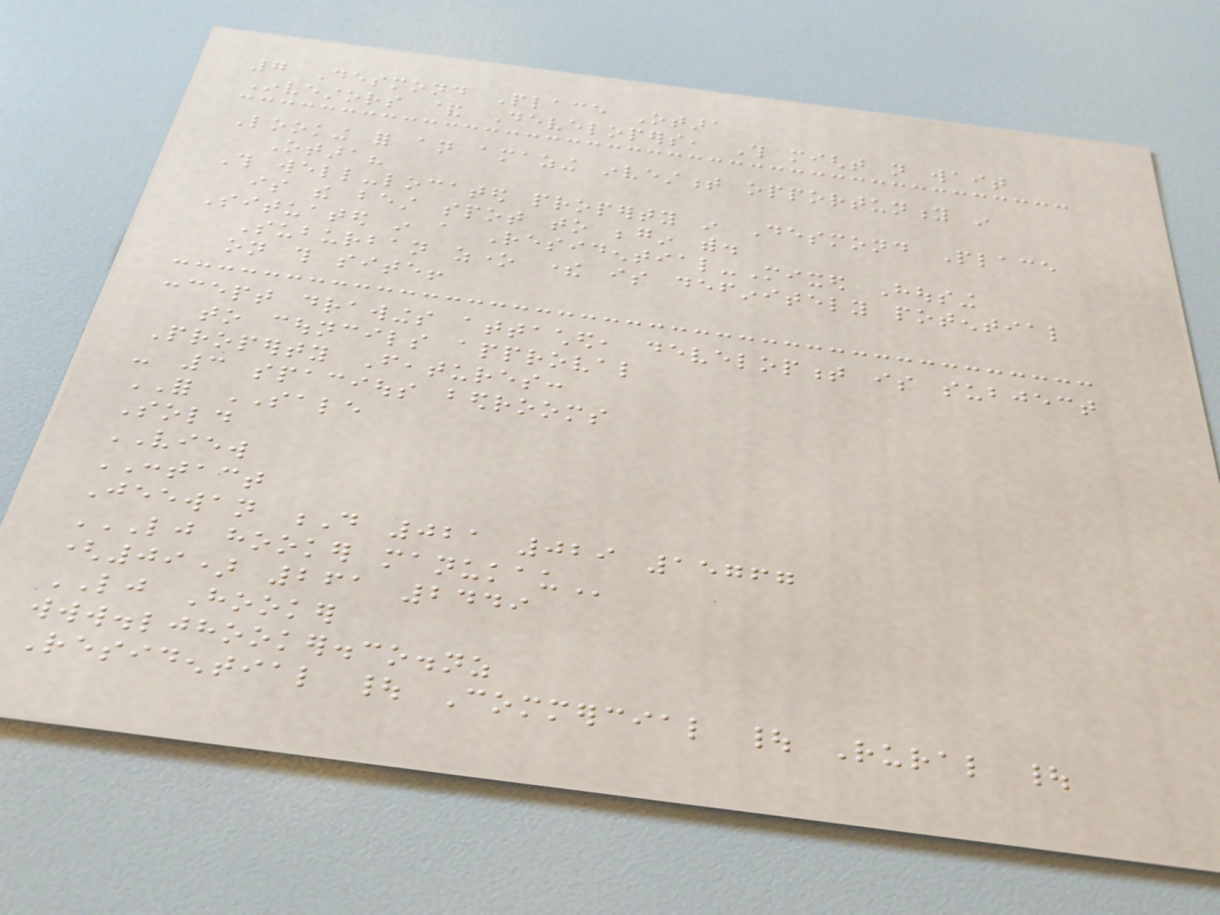7 Desmond Place Otara
Investors & Developers, This might not wait
Looking for an amazing investment opportunity in
Otara?
This well-located property in Desmond Place
is the best spot to begin with.
Situated in a Residential-Mixed Housing
Suburban zone there is definitely potential
on this site!
concept drawings attached, development is subject
to councils approval
Property Features:
- 3 spacious bedrooms
FOR SALE
Sold
VIEW
CONTACT
Jeewan D 021 029 15767
LJ HOOKER MANUKAU
(09) 261 2449
LJ Hooker
www.ljhooker.co.nz
Residential | Commercial | Rural |
